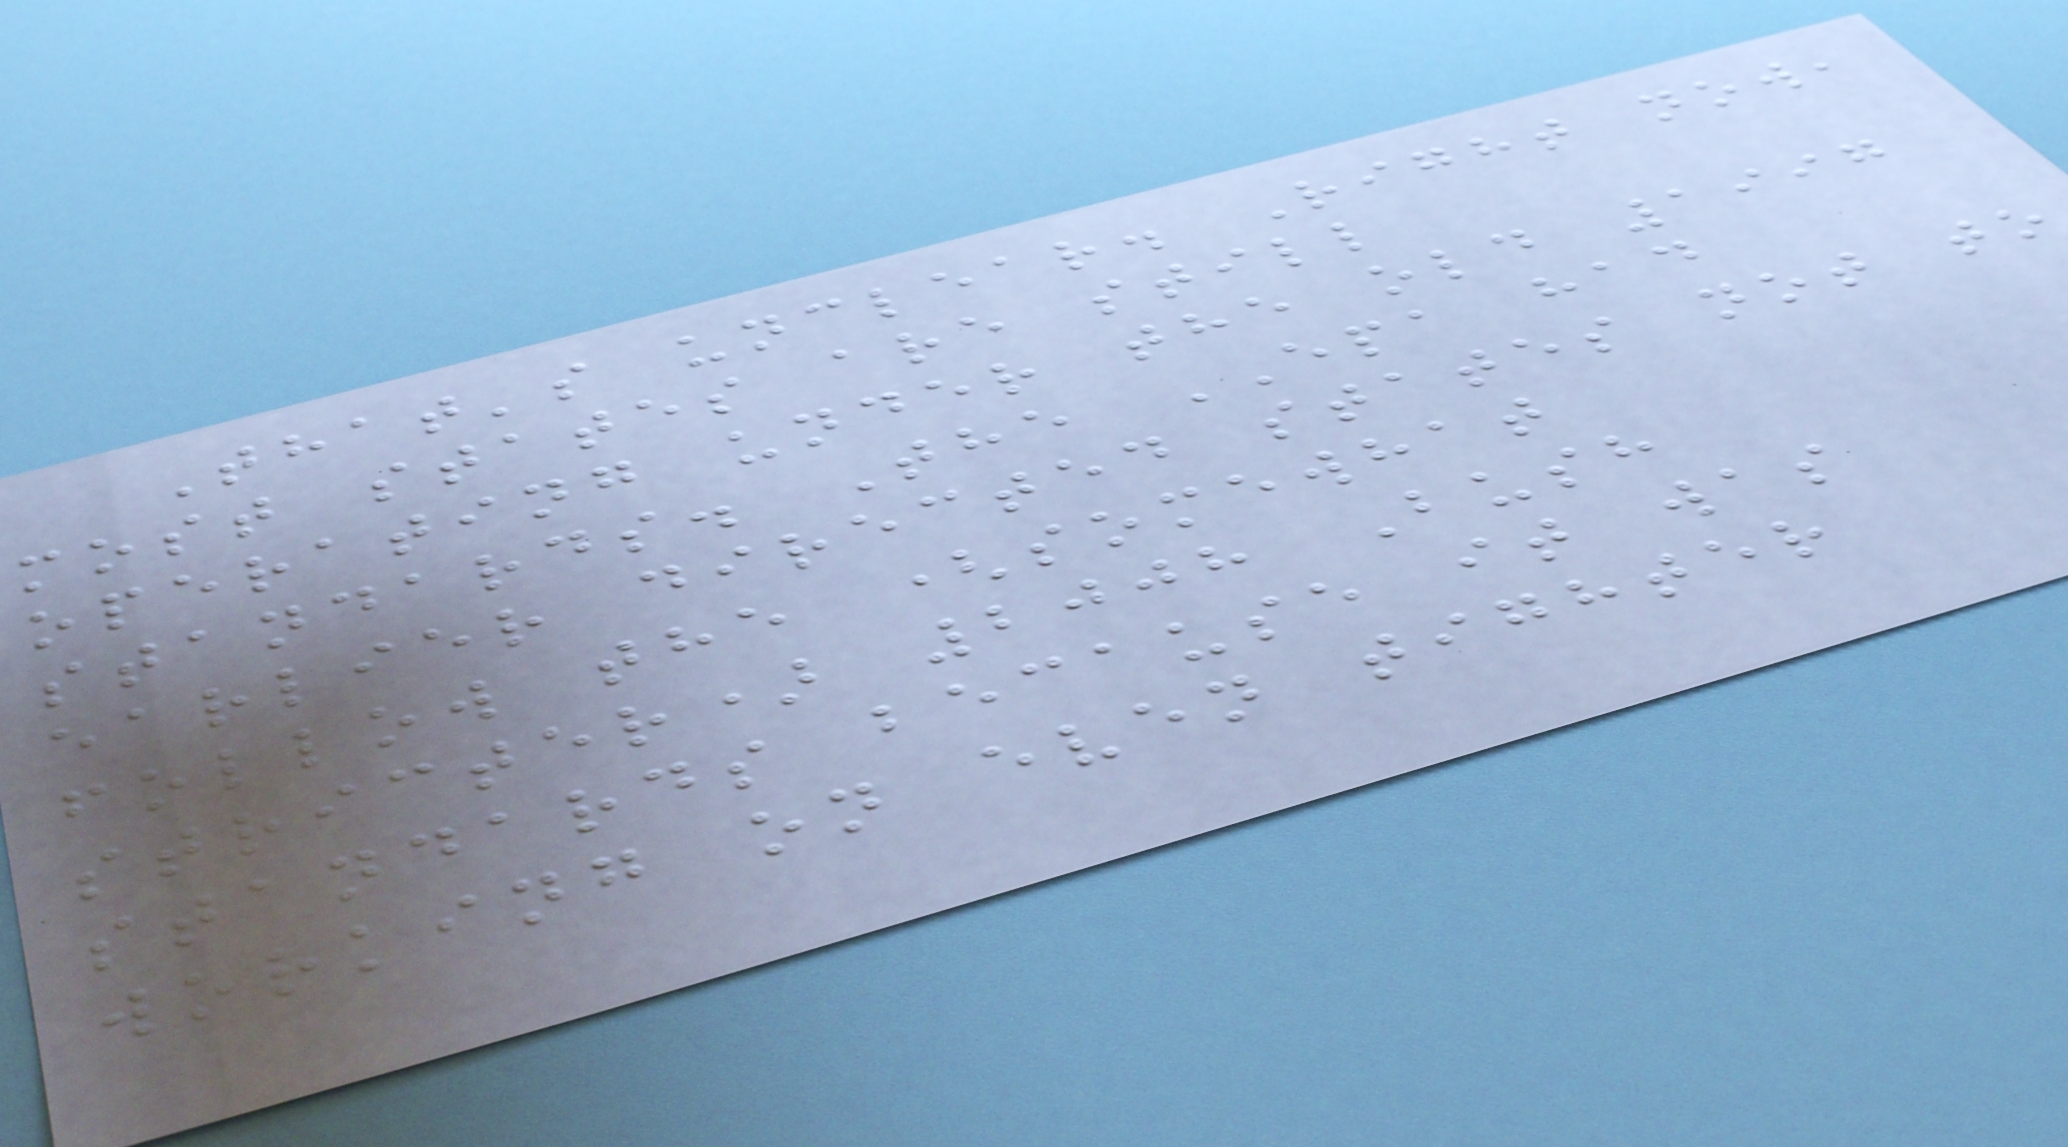That's unclear. Right now,
most states are still
operating under the old 1997
standards. The EPA had
earlier directed states not to
follow the (somewhat
stricter) 2008 Bush
standards because it was
working on even tighter
